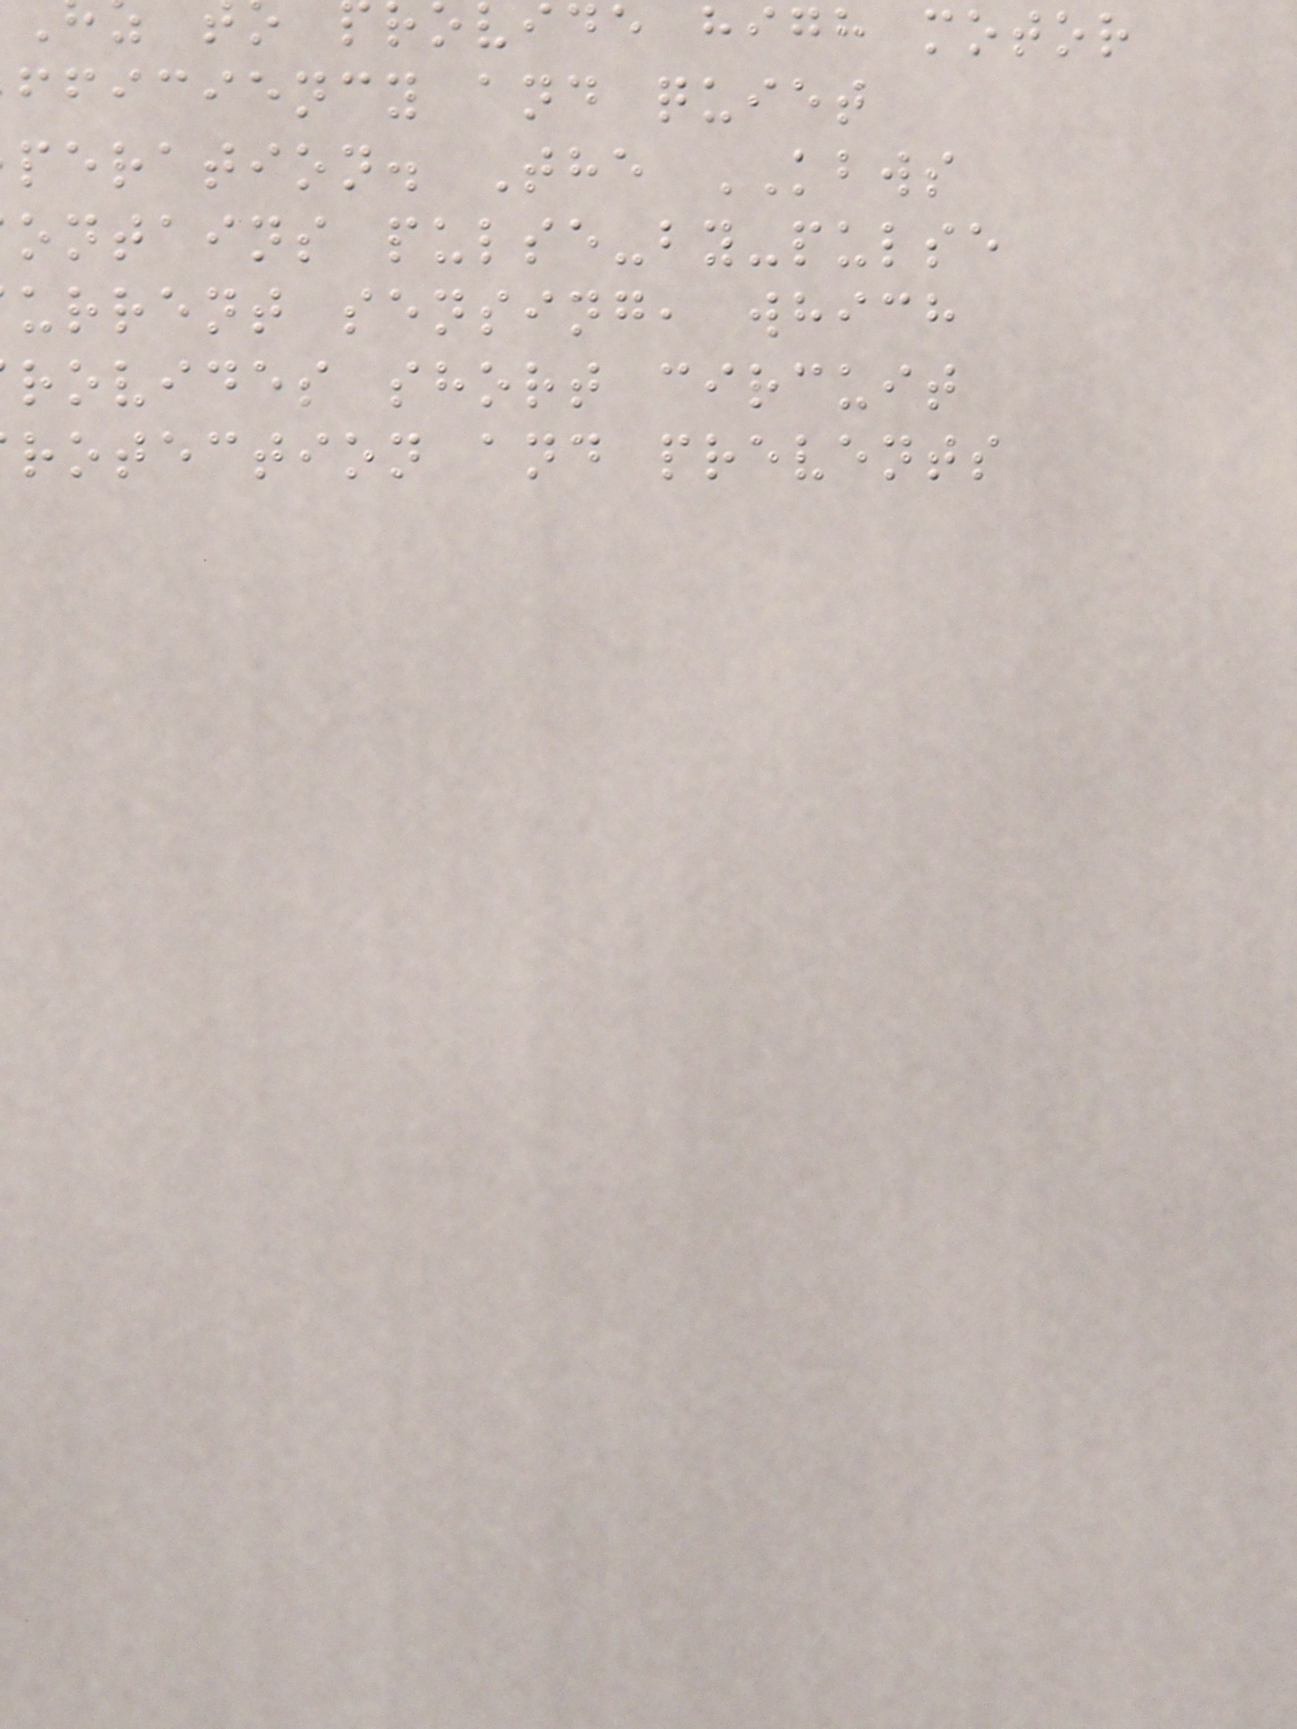vide high motor
fficiency and quiet
peration. The KBWS
ontains pulse-by-pulse
urrent sensing, which
rovides short circuit
rotection and prevents
